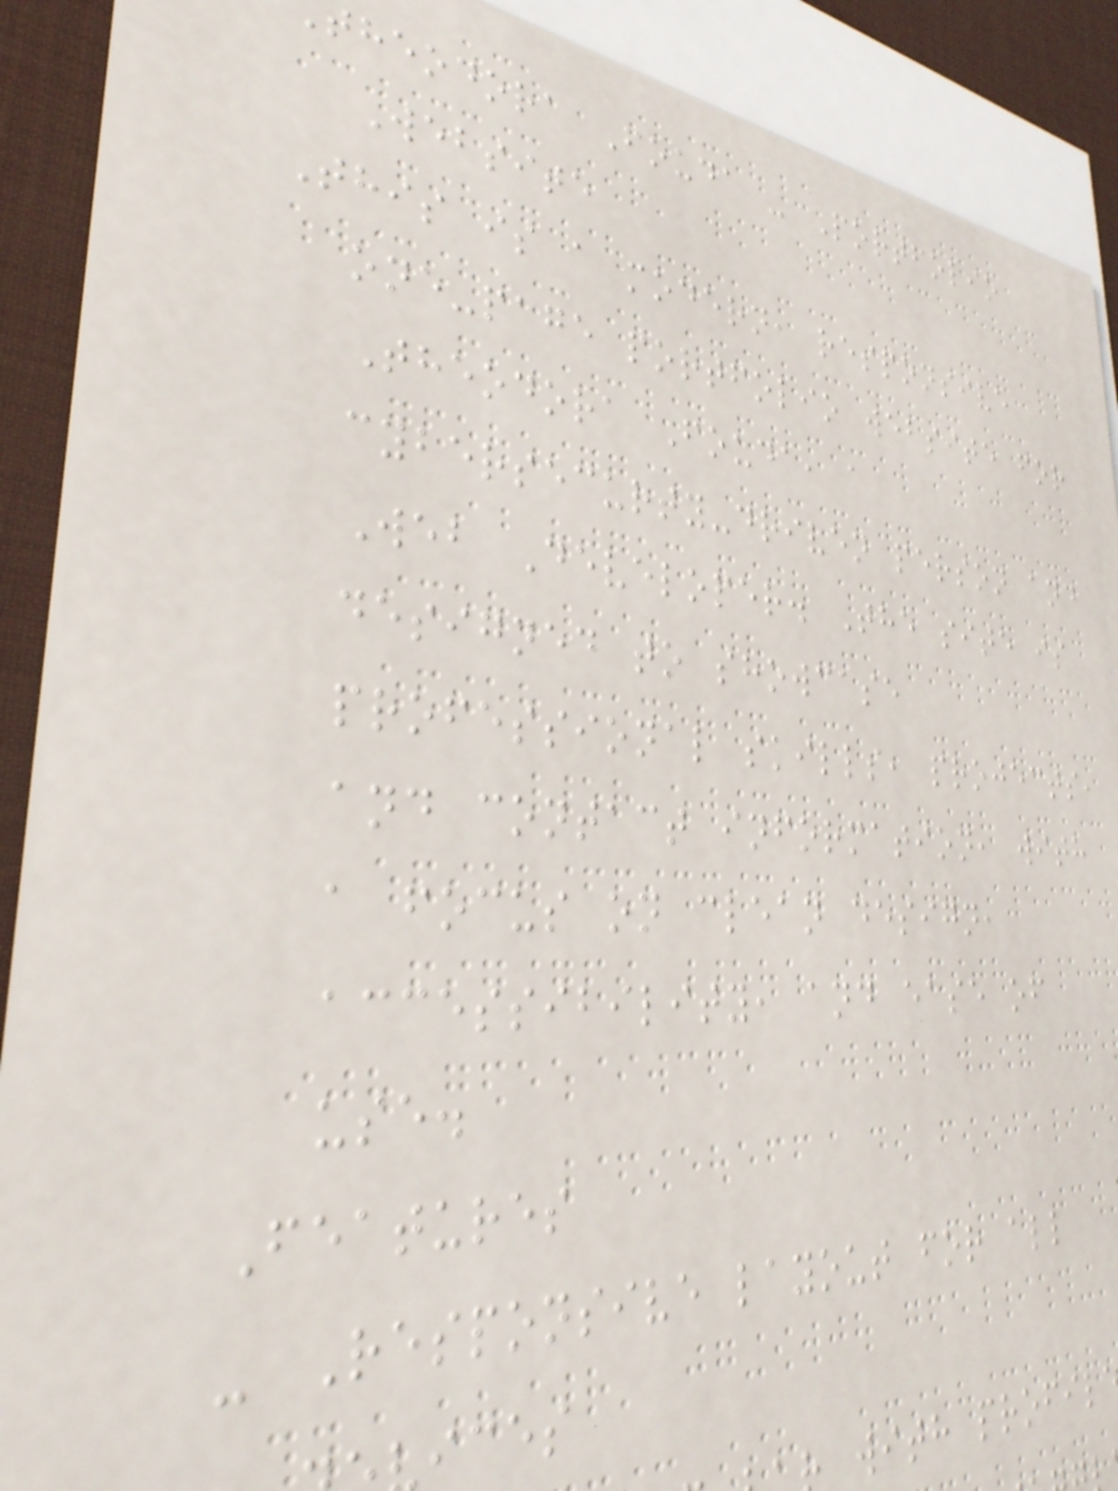theodora Fouda - Portfolio
Website
This is a modern, responsive
one-page portfolio website for
Theodora Fouda, a
cybersecurty-driven person and
Web Developer. The site is
designed to showcase
professional skills, projects,
and contact information, with
a focus on clean design,
accessibility, and ease of
use.
Features
- Responsive layout for all
ices
with profil
